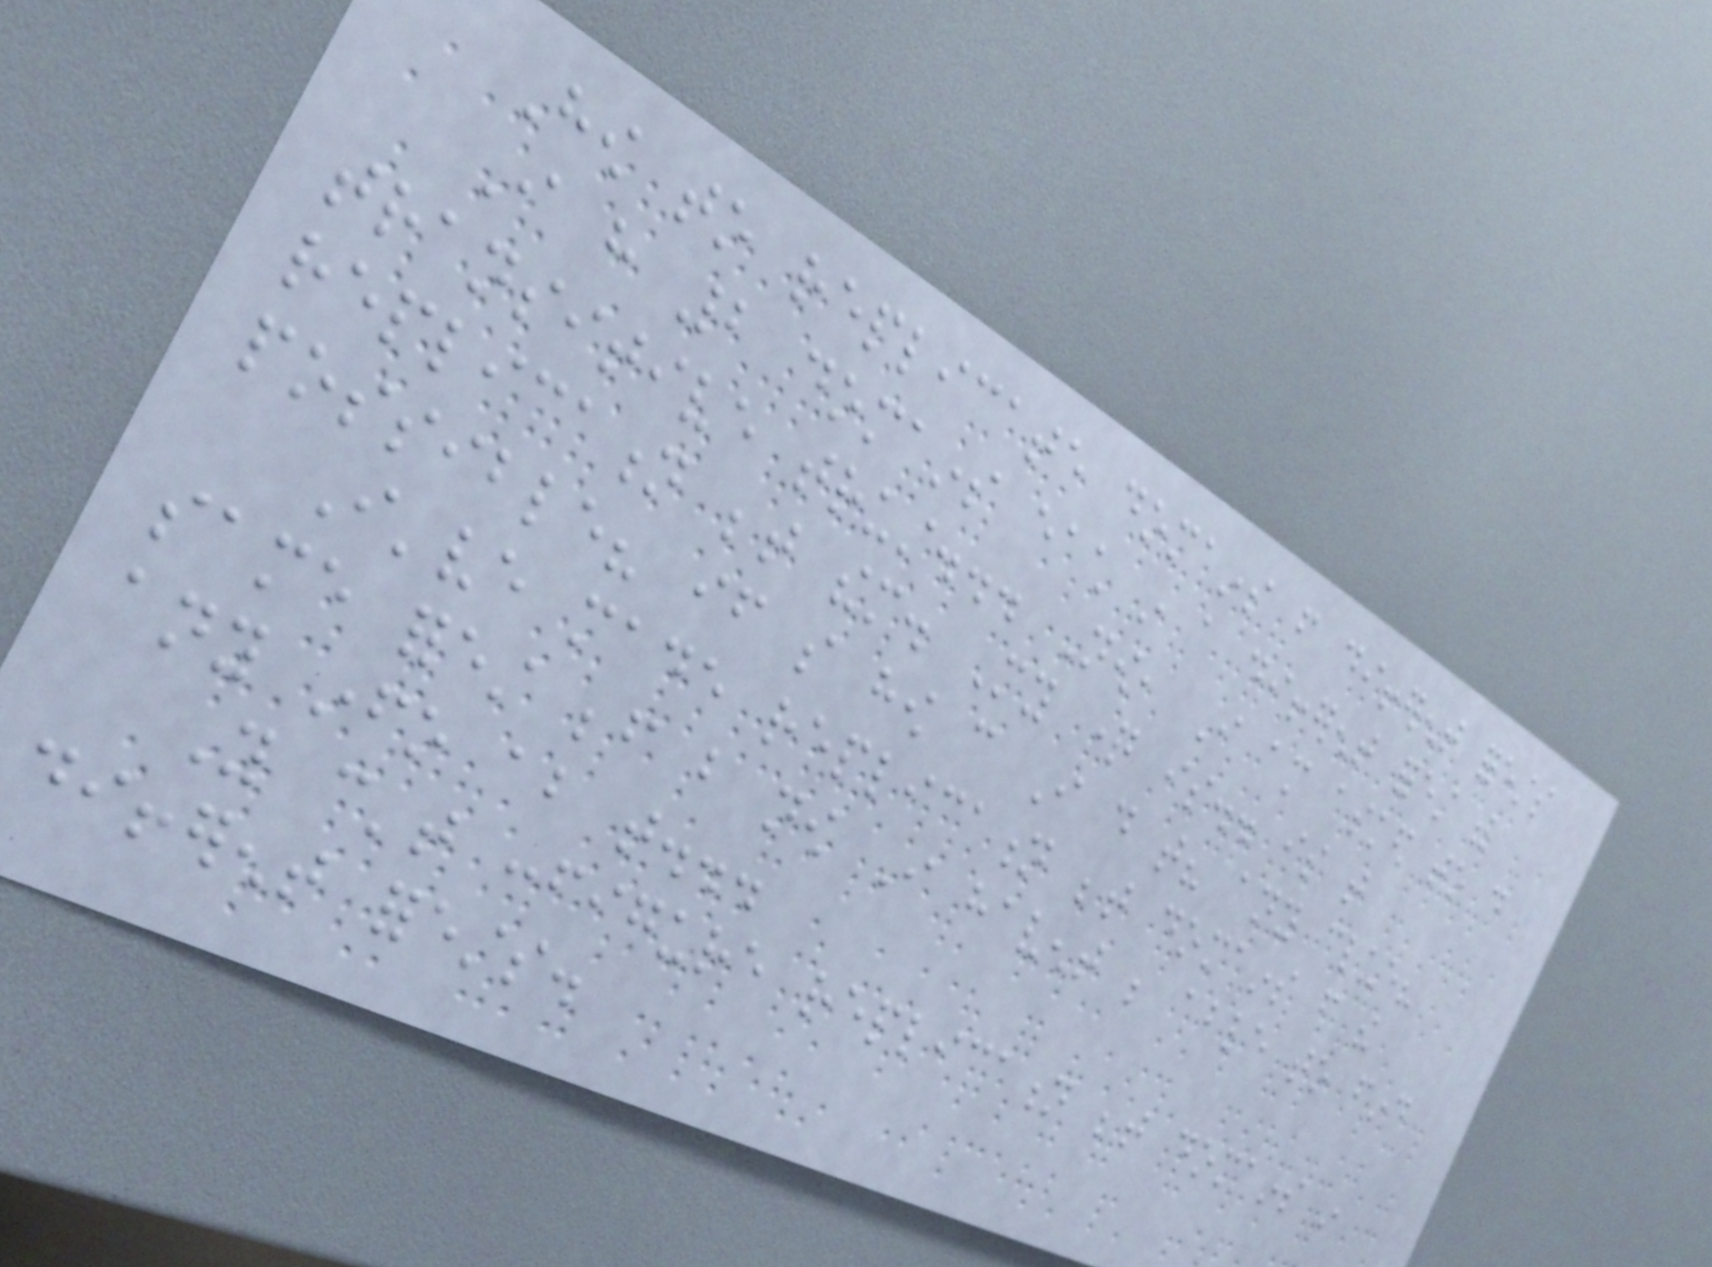How to replicate domains from different forests
I have 2 domains each in a different forest with
transitive trust... Now, I am asked to do
replication between them. My question is.. is that
possible? if so how can I do that? any clue?
I've made replication between domains from the
same forest before but now I havent be able to find
any info about that...
You can't configure replication between domains in
different forests.
